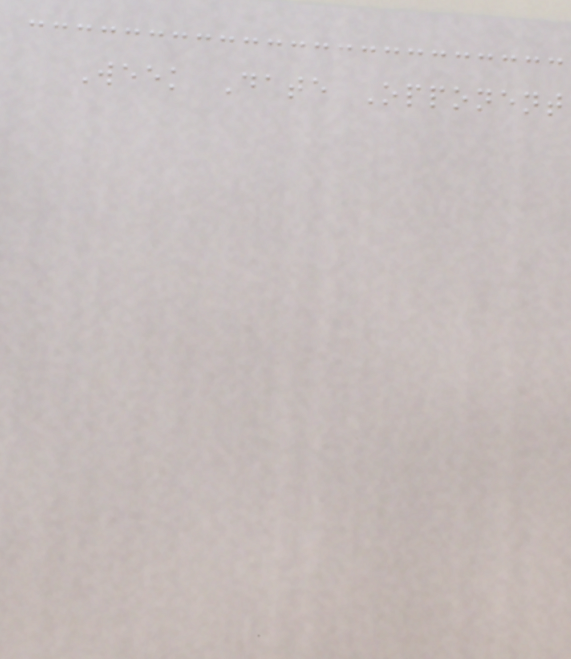Week Date Opponent
